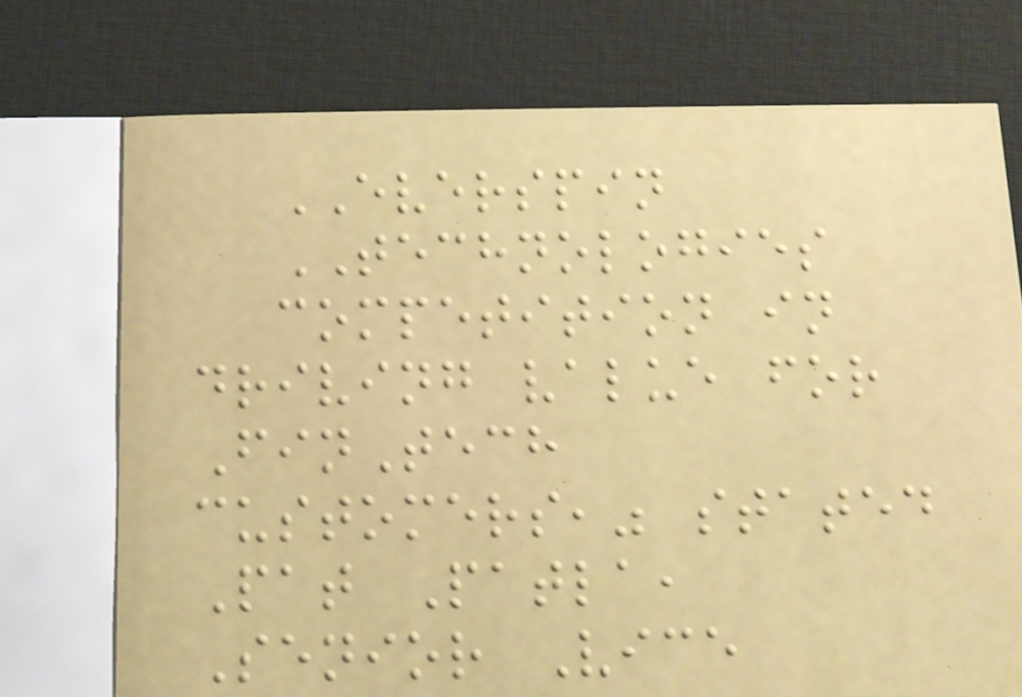EVERSPIN
TECHNOLOGIES
competition in
driving value for
FinTech
customers," stated
Pat Patla,
Senior Vice
